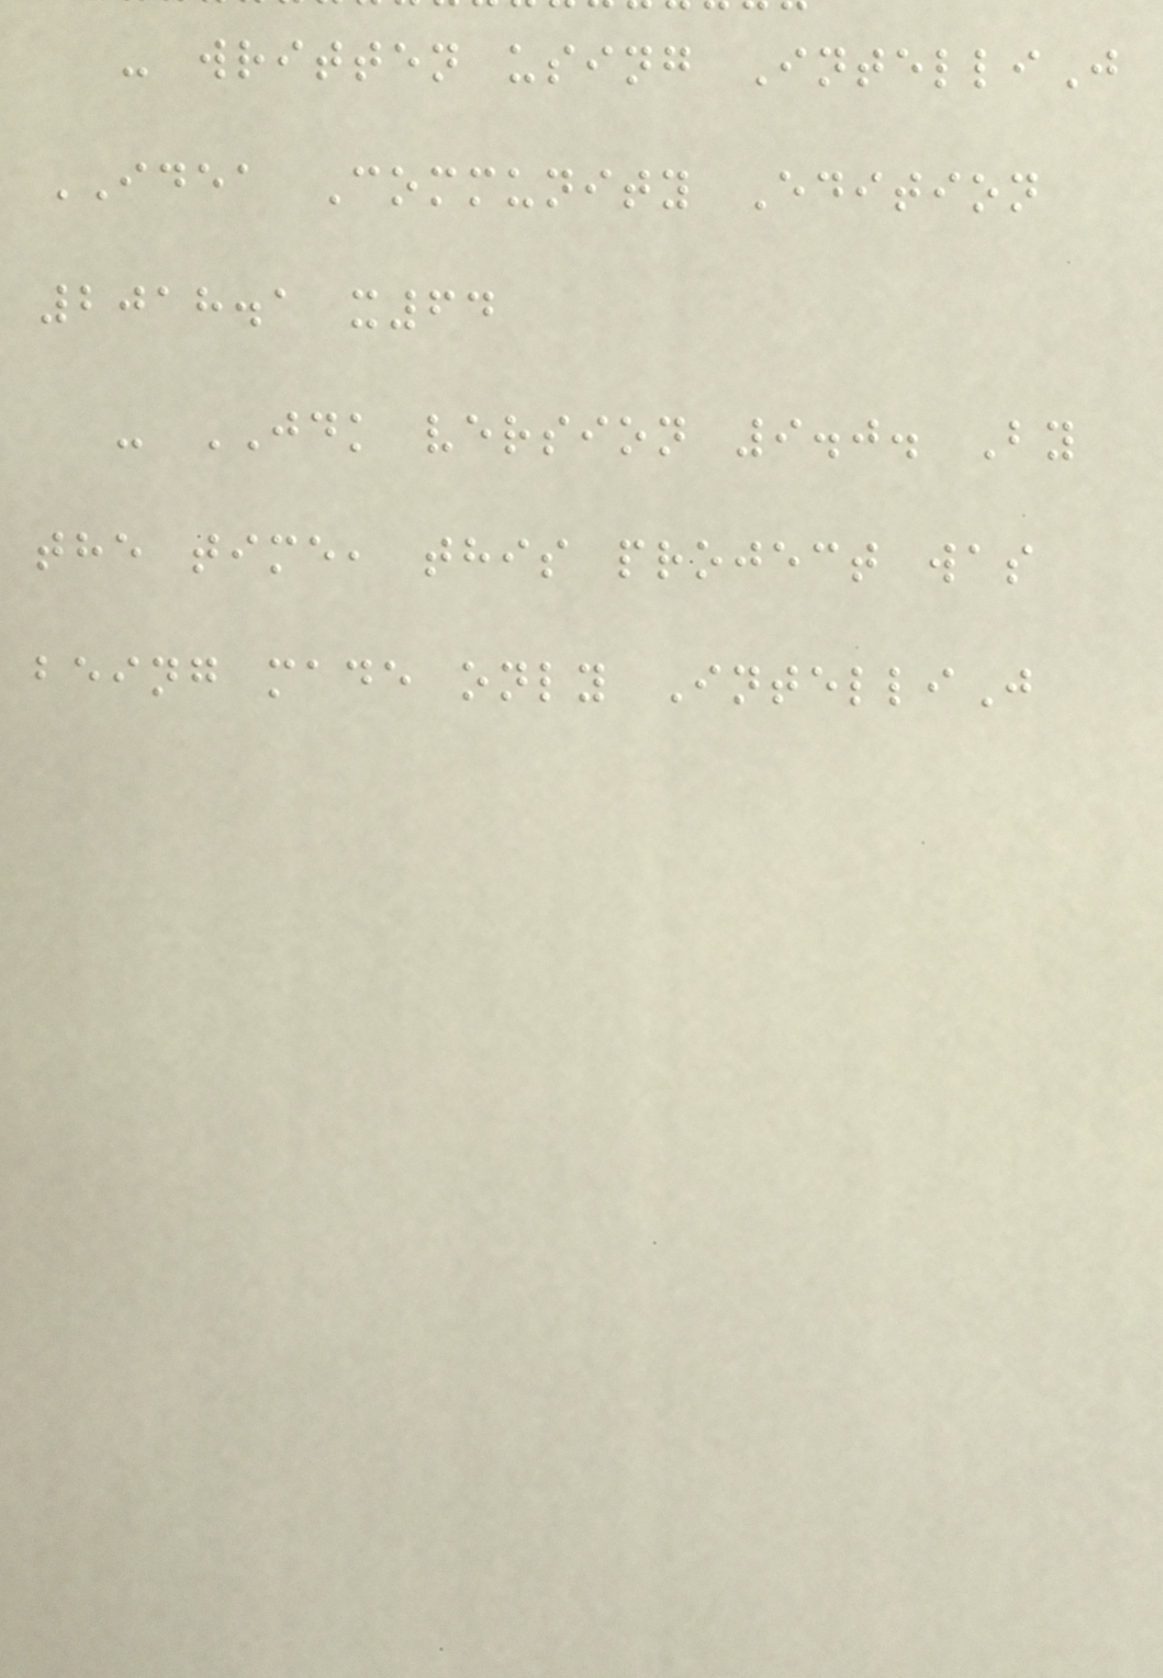- written using IntelliJ
IDEA Community Edition
2018.1 x64
- JDK version 9.0. By
the time, this project was
being made only IntelliJ
